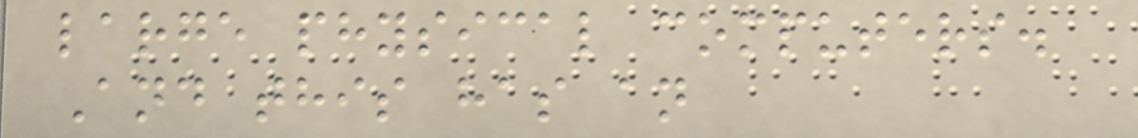large physical computers.
And this has an
